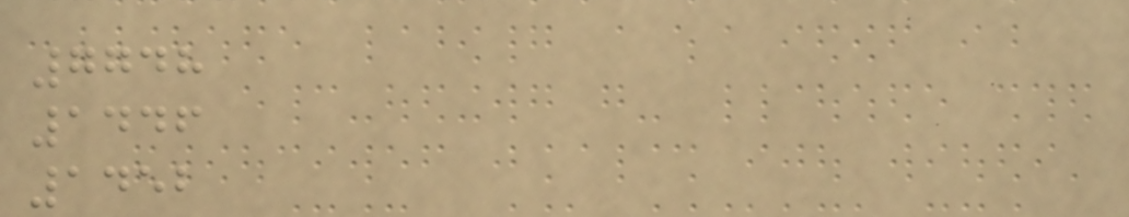7748
1446
1452
